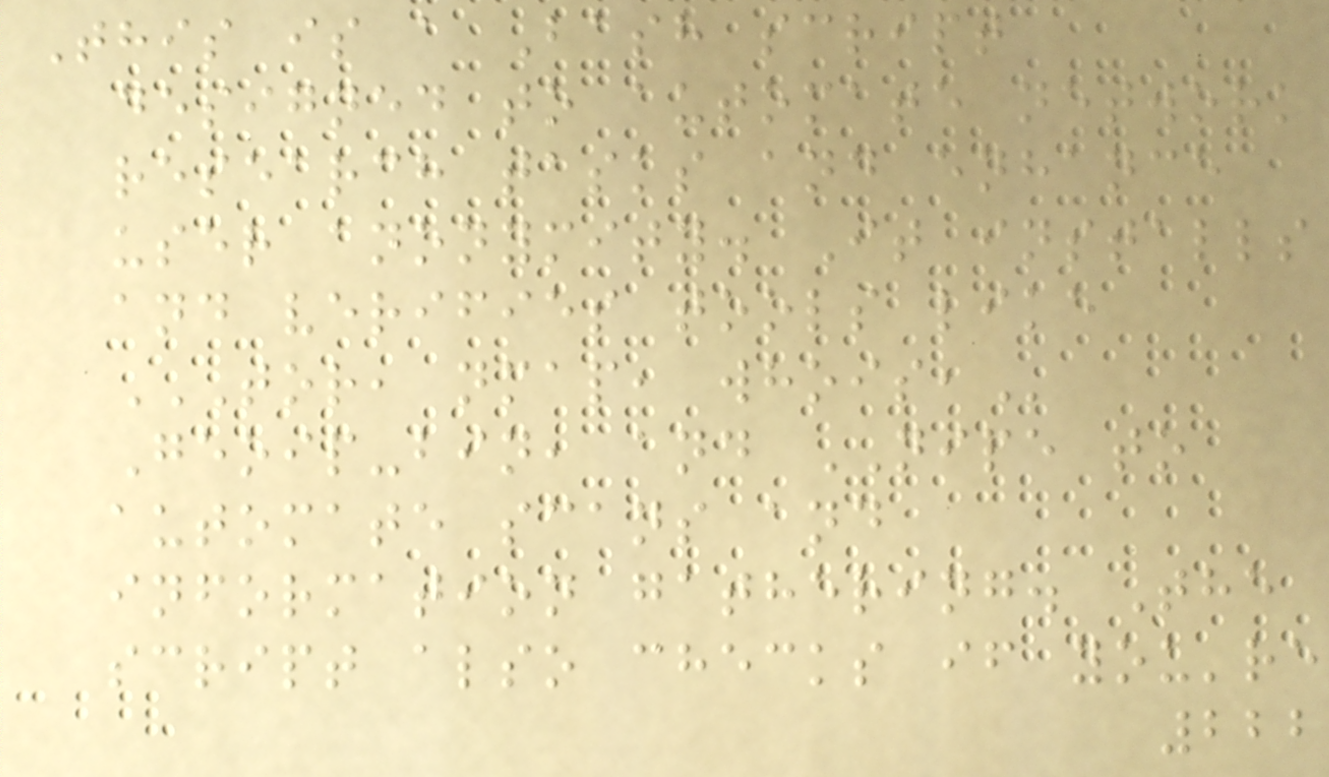This is a Bash script
designed to automate network
research tasks and enhance
user anonymity. It installs
and verifies tools like
TOR, NMAP, WHOIS,
Geoip-bin, and NIPE to
automate scans and
information gathering. The
script also checks if you're
222
